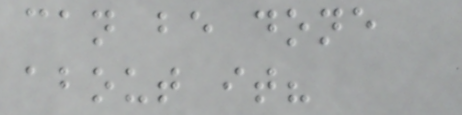can be done
about it?
